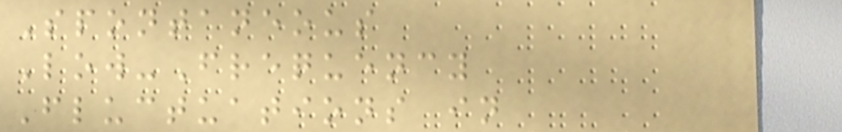Spontaneous
Low-Frequency
Fluctuations in
